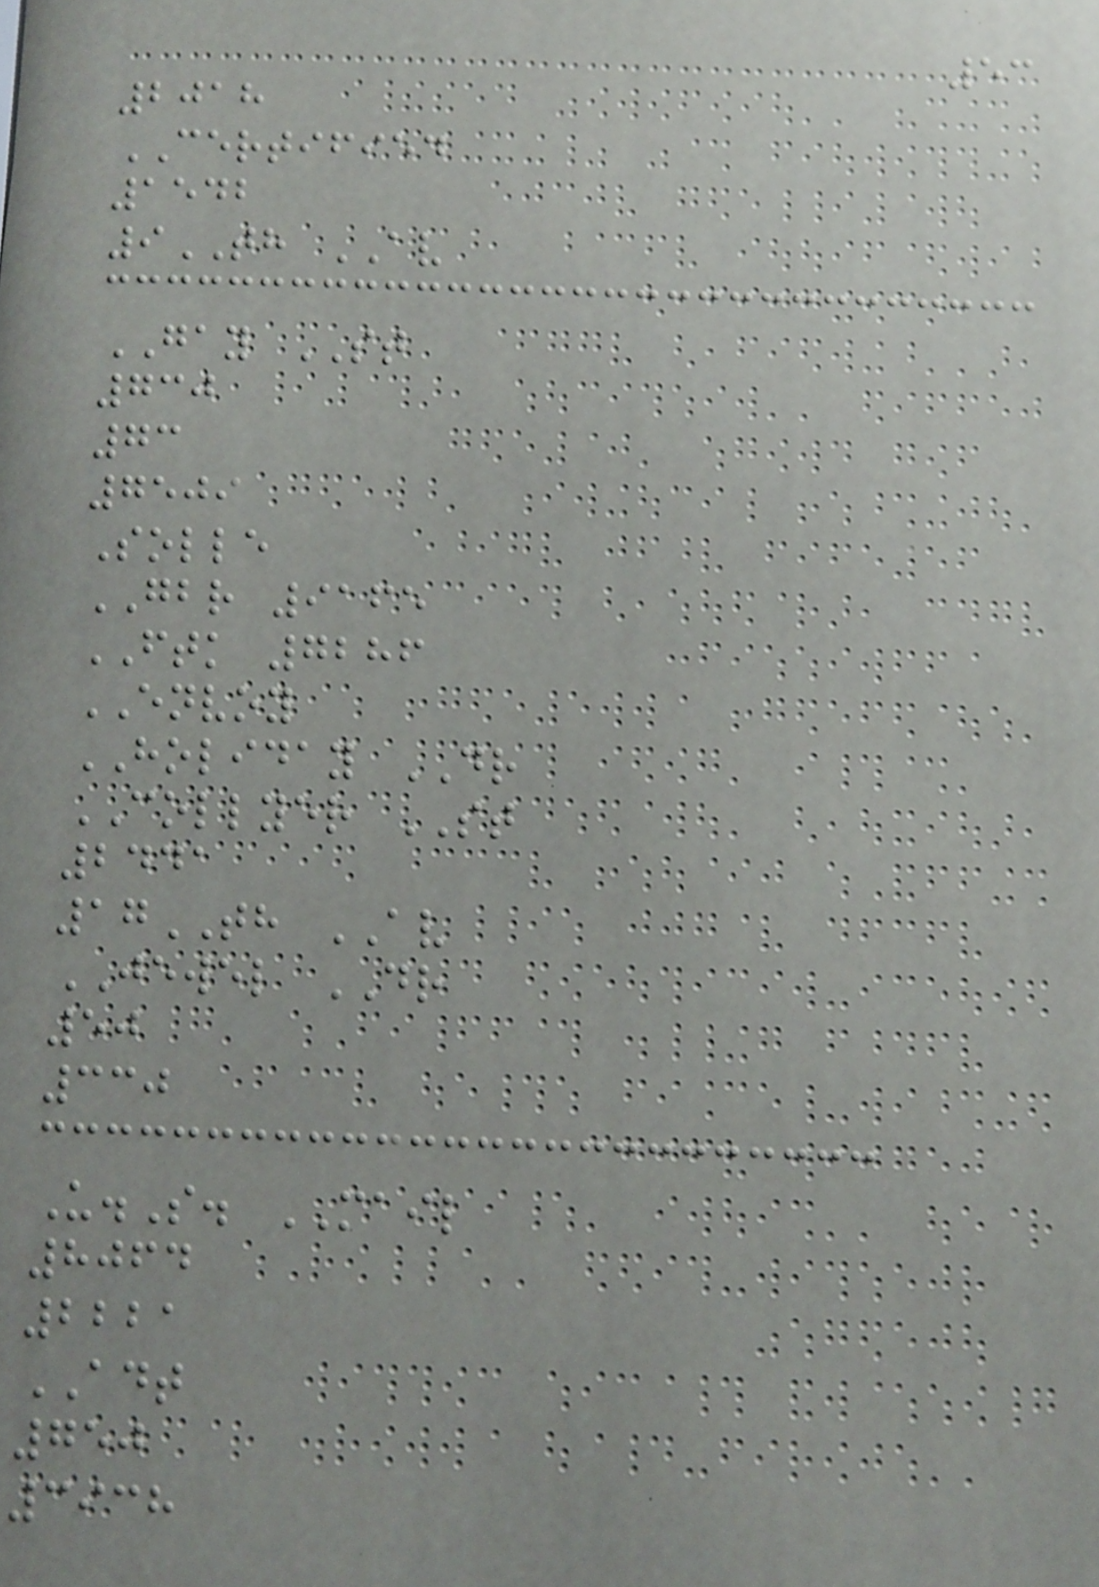53
2018
CERTIFIED
1542
9TH AV
GAY ST
730
73
7509
Solle
GBR 9165
FTK 7286
ENVOY
HOLIDAY DR
COLLYER ST
2441
17TH AV
JEWEL DR
50
330
U.S. MAIL
8064
2221
ADT
750
3938
